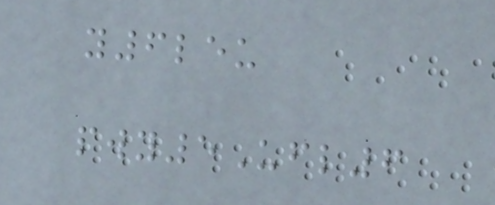y6leu
pwy5Ufl6
